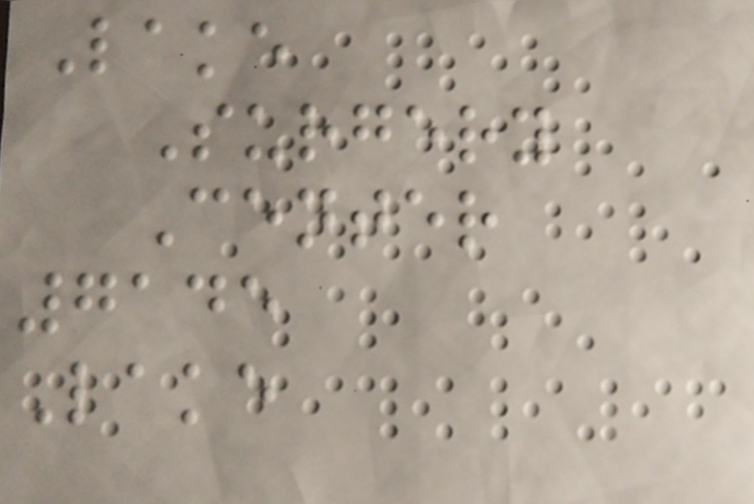Lake
Surgery
Center
7145
Lake
